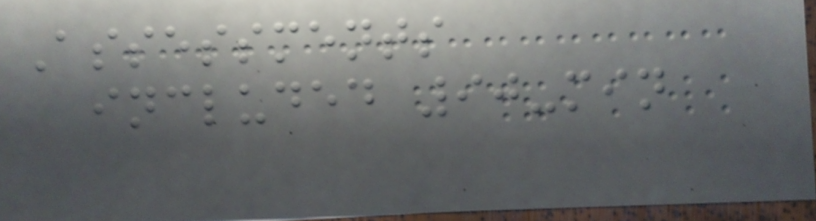Assessments
included 90-min
